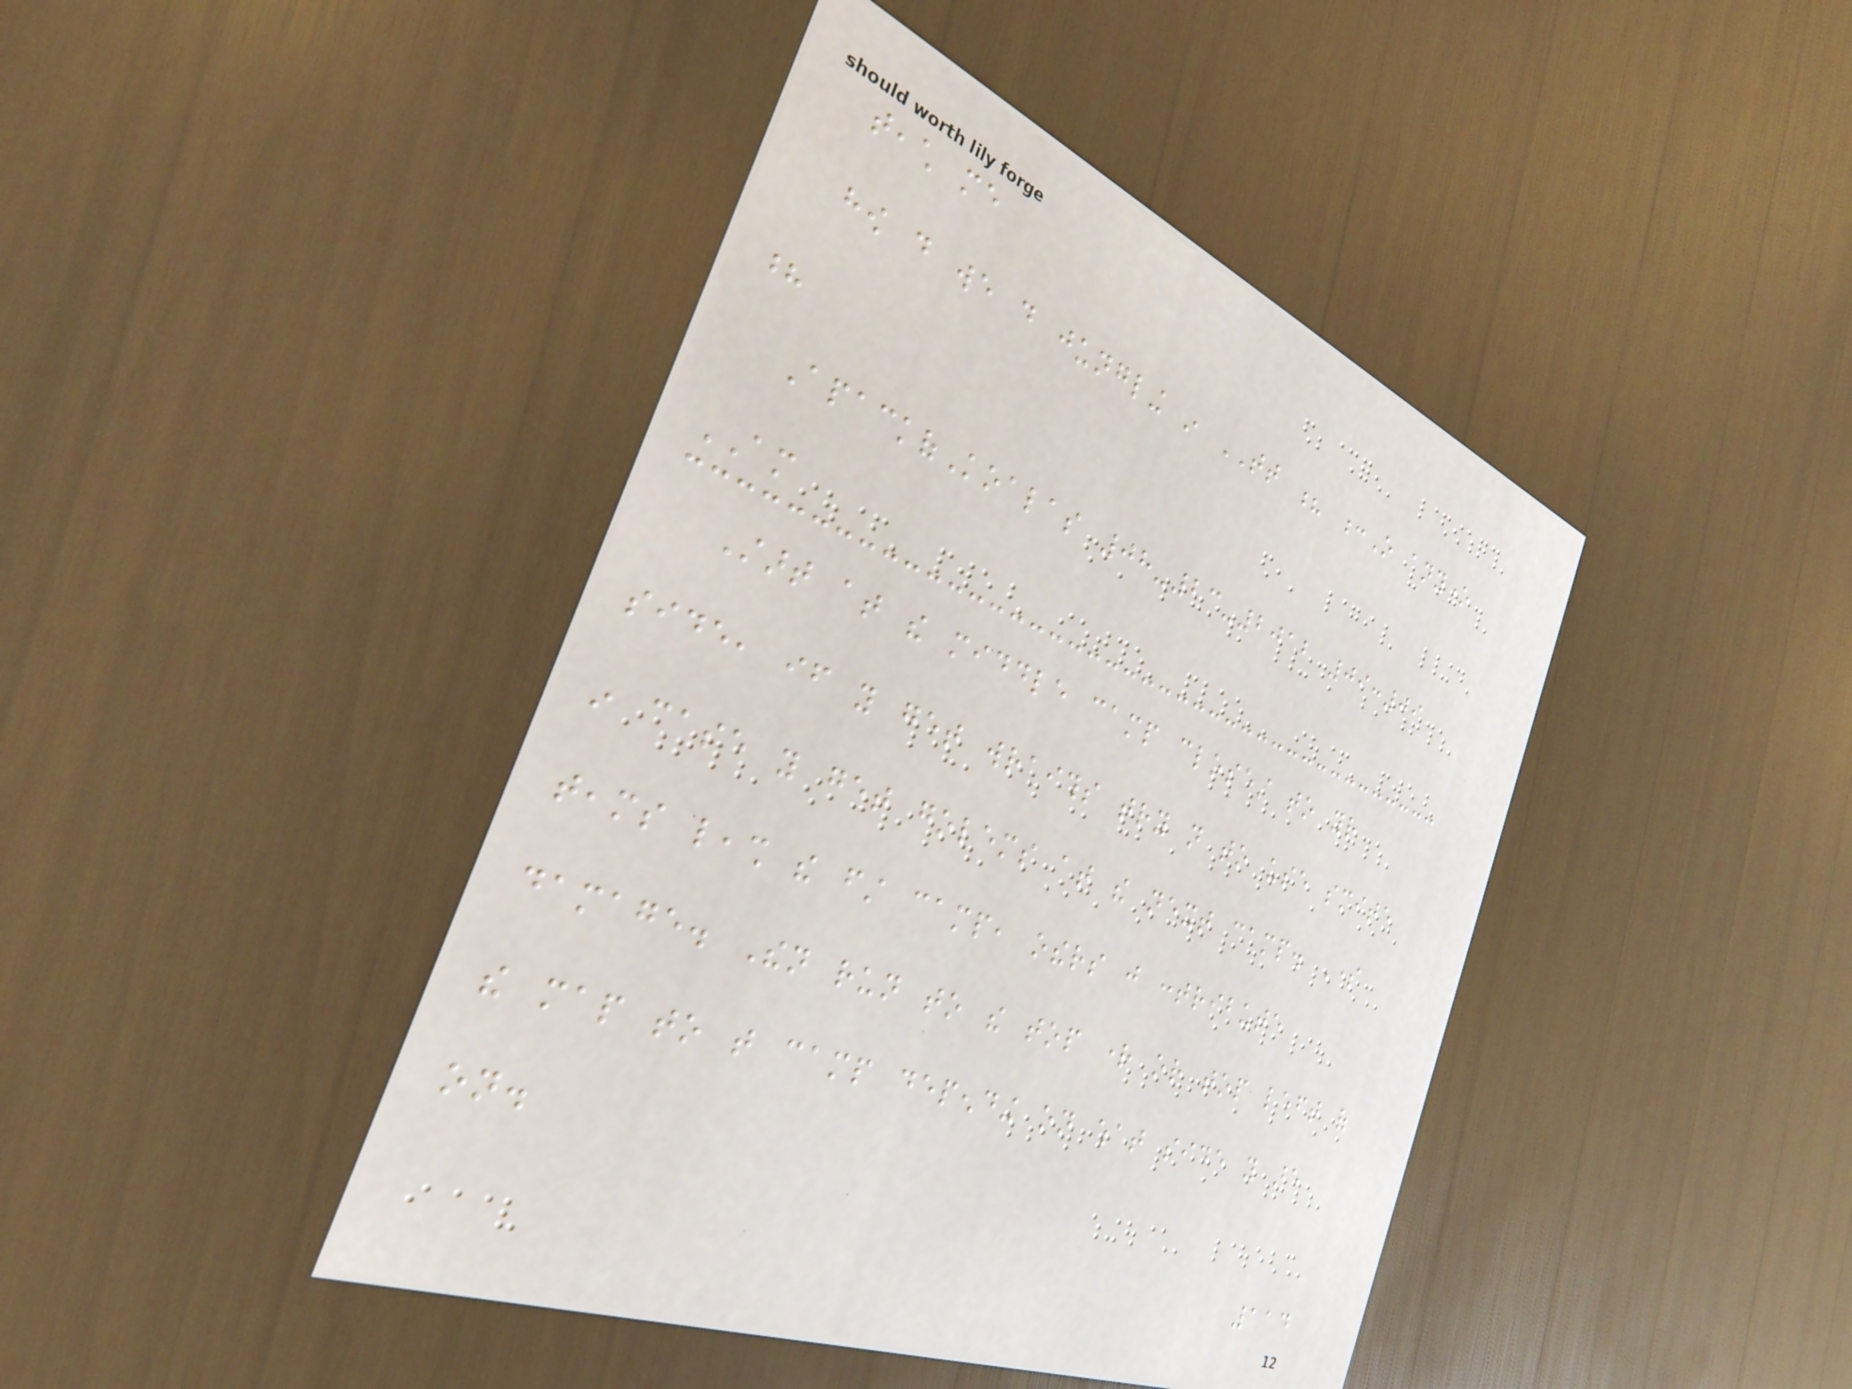teach me
how do we do jungling in TT ? :O anyone
?
ApackofKoalas 08-23-2012 09:09
AM
Start at the middle camp closest to your
side, if you get wraiths try not to use smite
in case you get golems at the next camp. Some
teams leash the first camp, others just contribute
damage. Then run to the top right or top left of
the map to that camp depending on what side you are
on.
114
